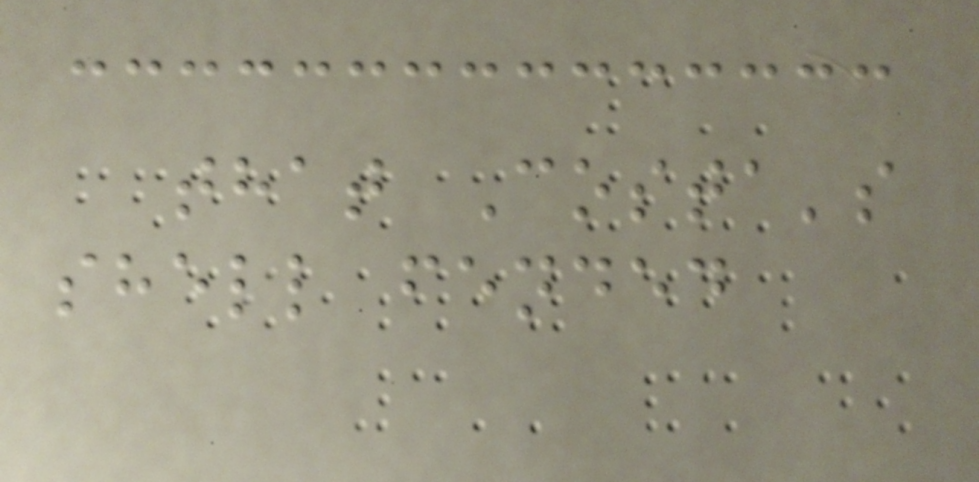that Costa's
shell fended
